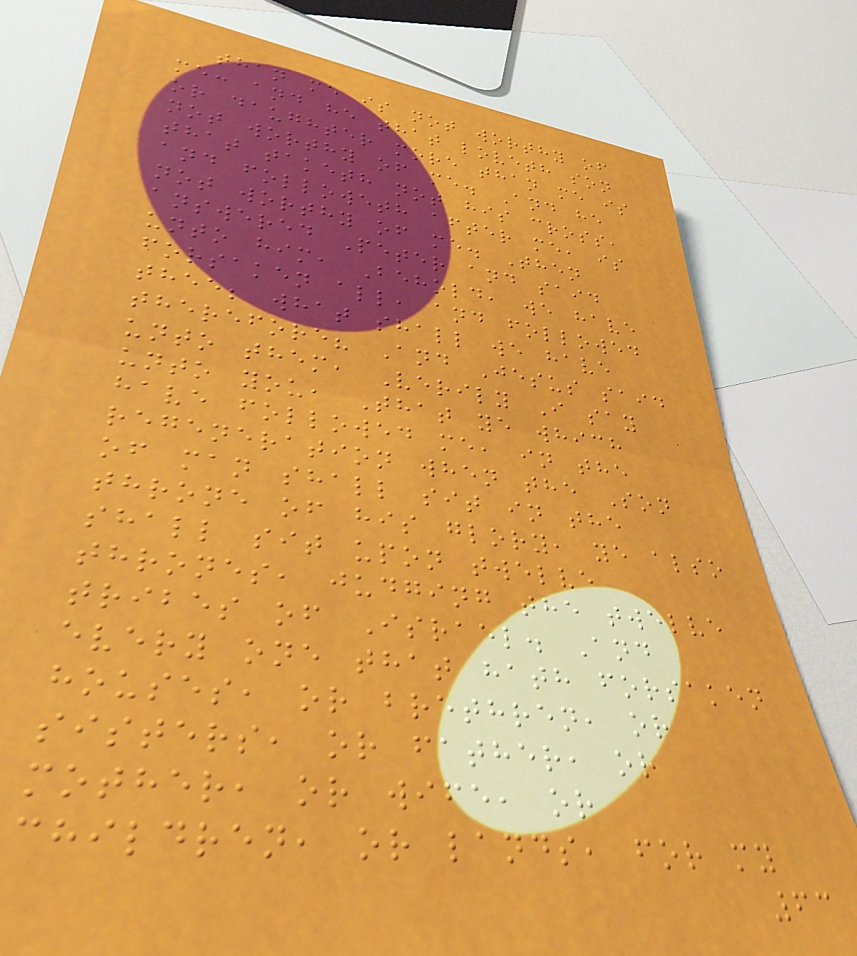than me is not worthy of
me: and he that loveth son
or daughter more than me is
not worthy of me. And he
that taketh not his cross,
and followeth after me, is
not worthy of me. Then
answered Peter and said
unto him, Behold, we have
forsaken all, and followed
thee; what shall we have
therefore? And Jesus said
unto them, Verily I say
unto you, That ye which
have followed me, in the
regeneration when the Son
of man shall sit in the
throne of his glory, ye also
shall sit upon twelve
thrones, judging the twelve
tribes of Israel. And
every one that hath forsaken
houses, or brethren, or
sisters, or father, or
mother, or wife, or
children, or lands, for my
63
